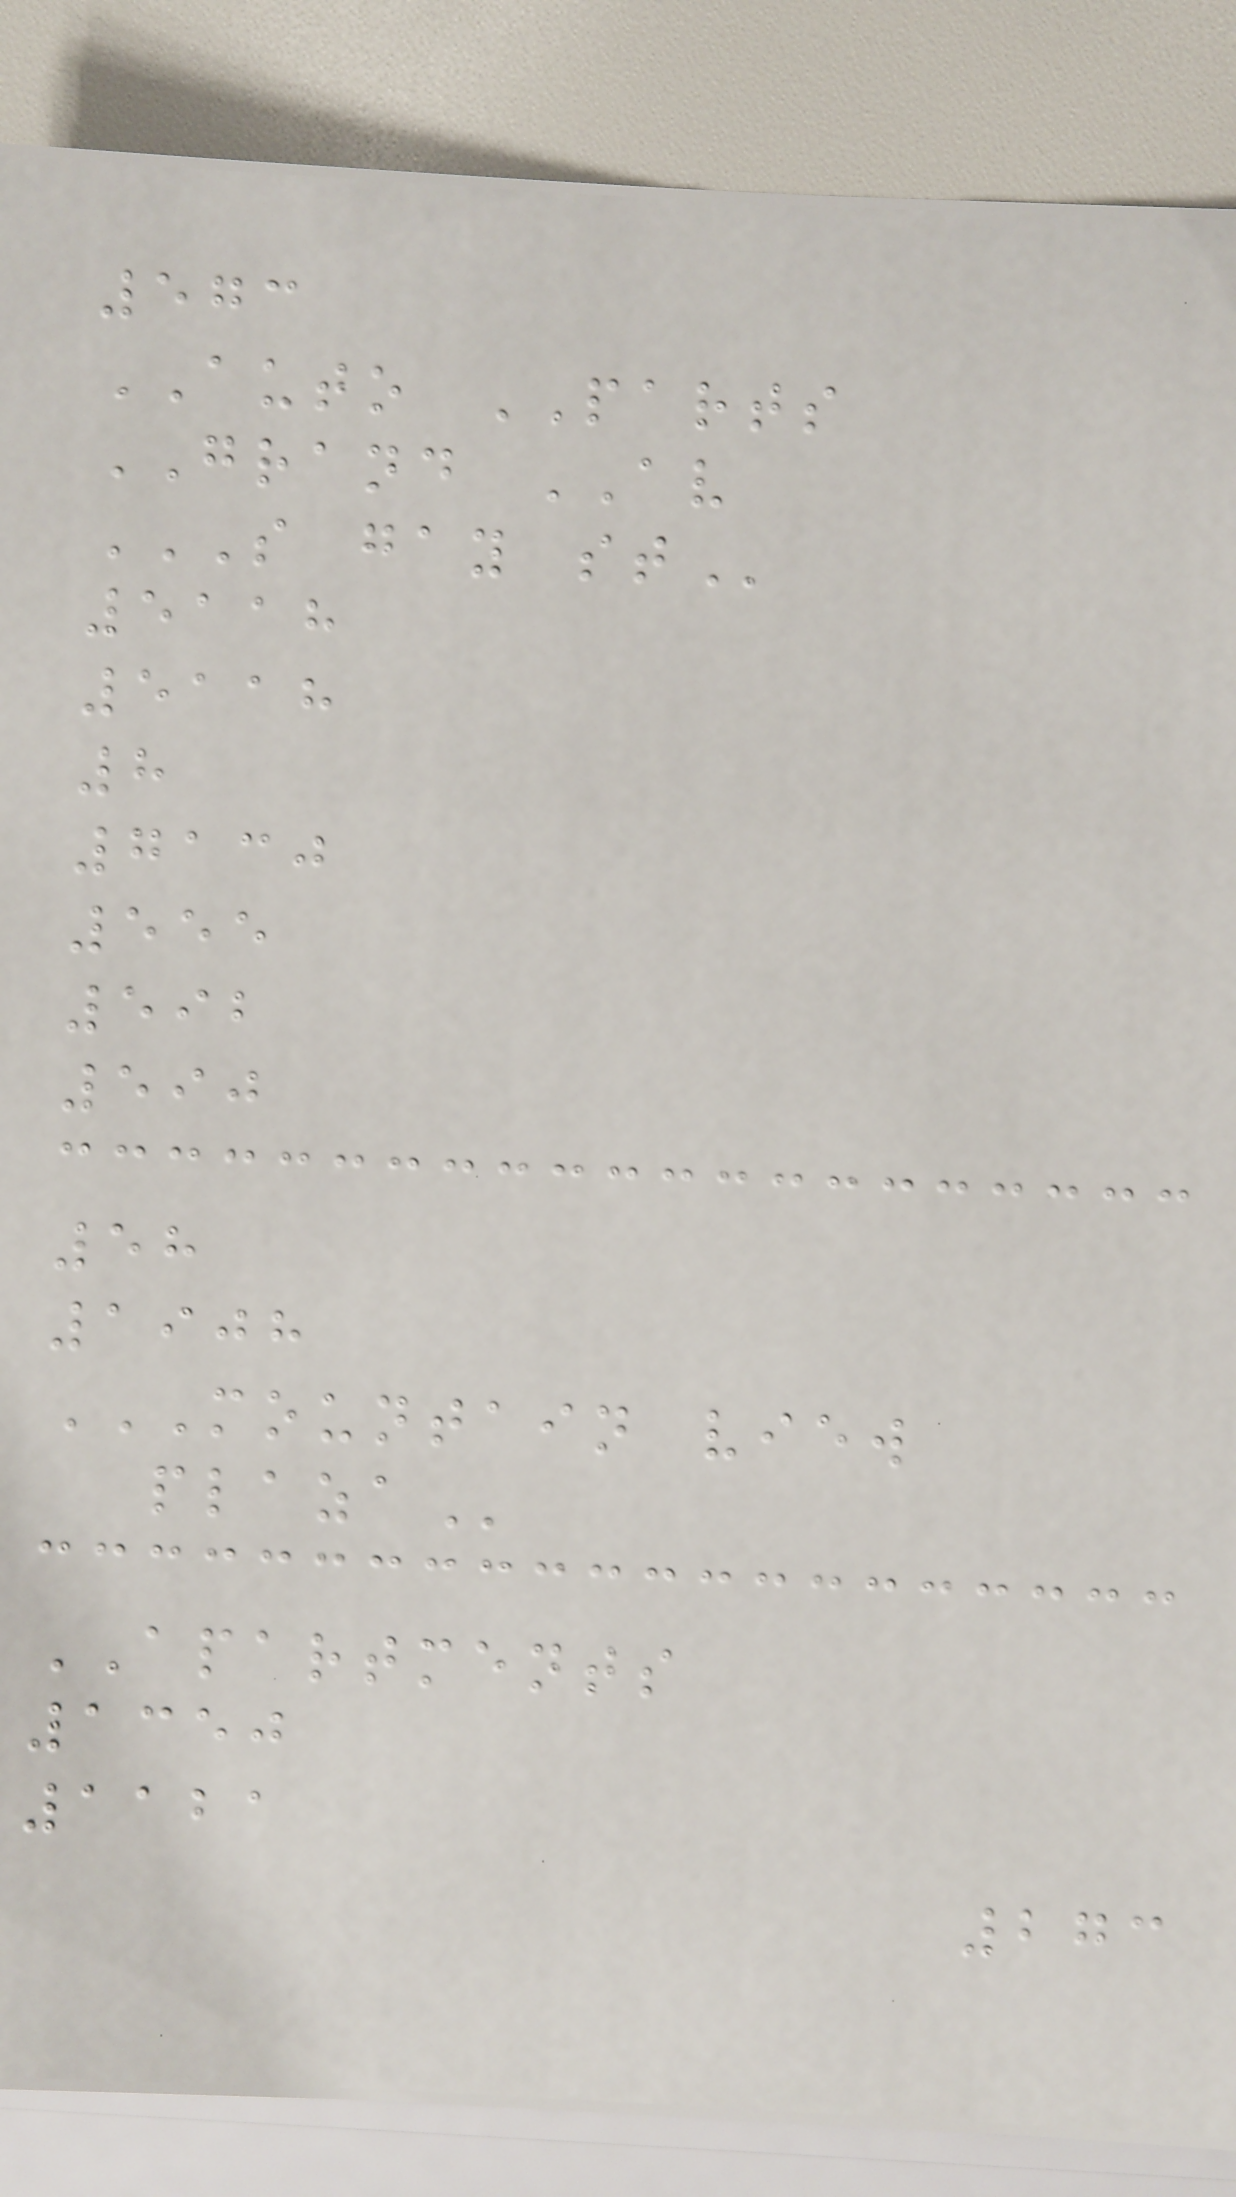573
AUTO PARTS
GRAND AV
S GAY ST
5118
5118
8
7130
555
592
590
58
1908
MOUNTAIN VIEW
PLAZA
APARTMENTS
1350
1121
273
